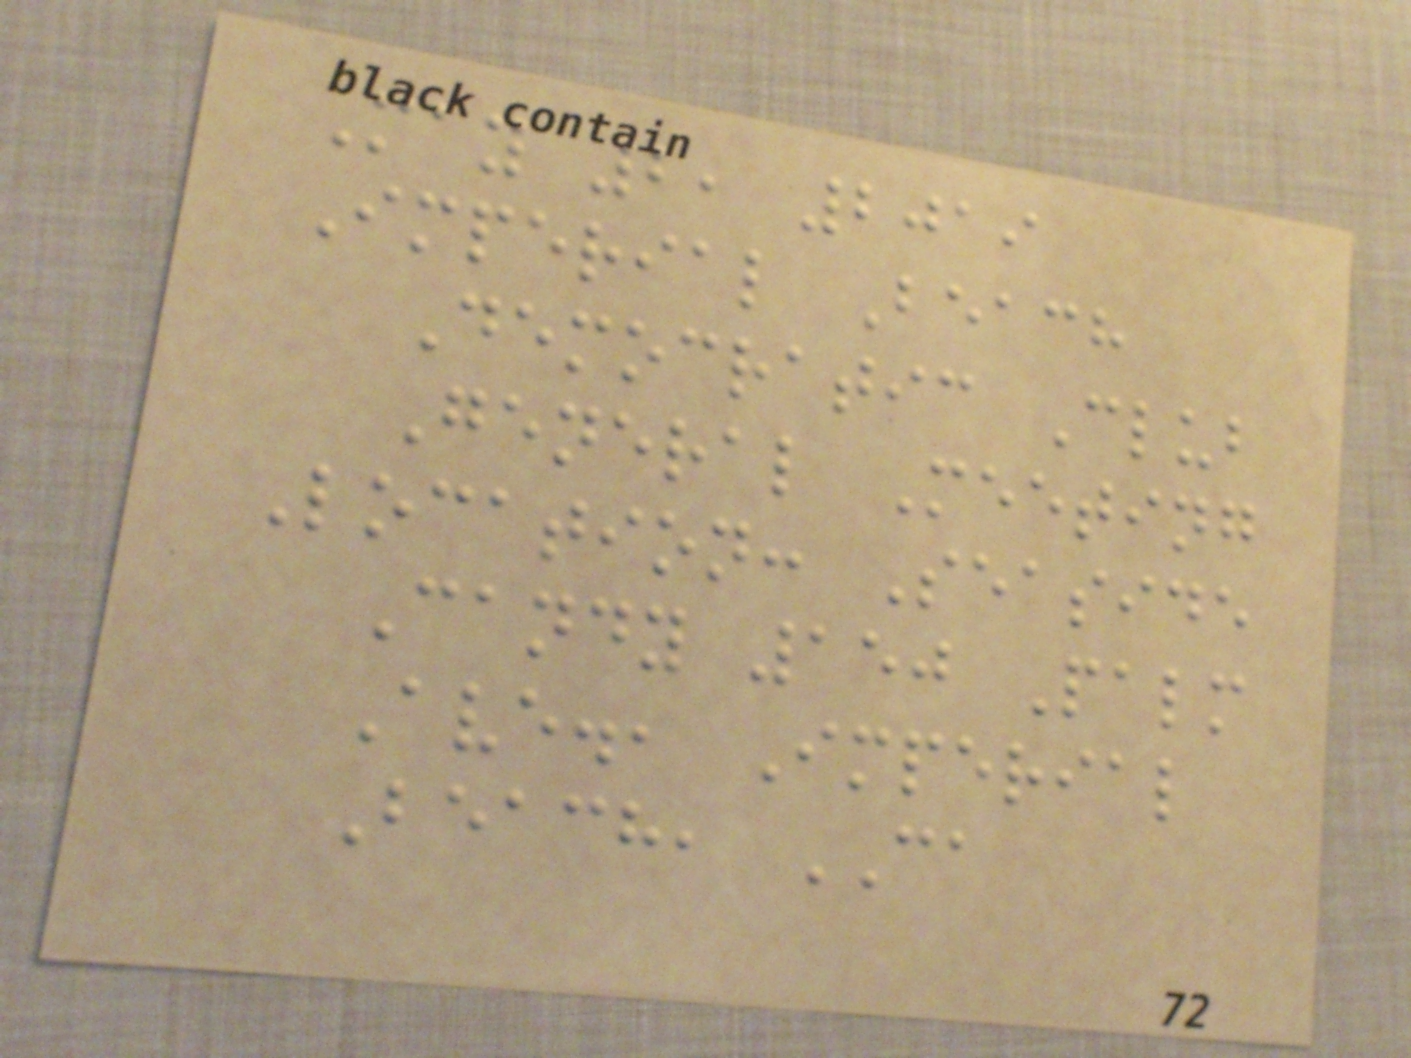May 2, 2019
Imperial Beach
Democratic Club
General Meeting
Location: Seaside
Candy 150 Palm
Ave., Imperial
Beach, CA
